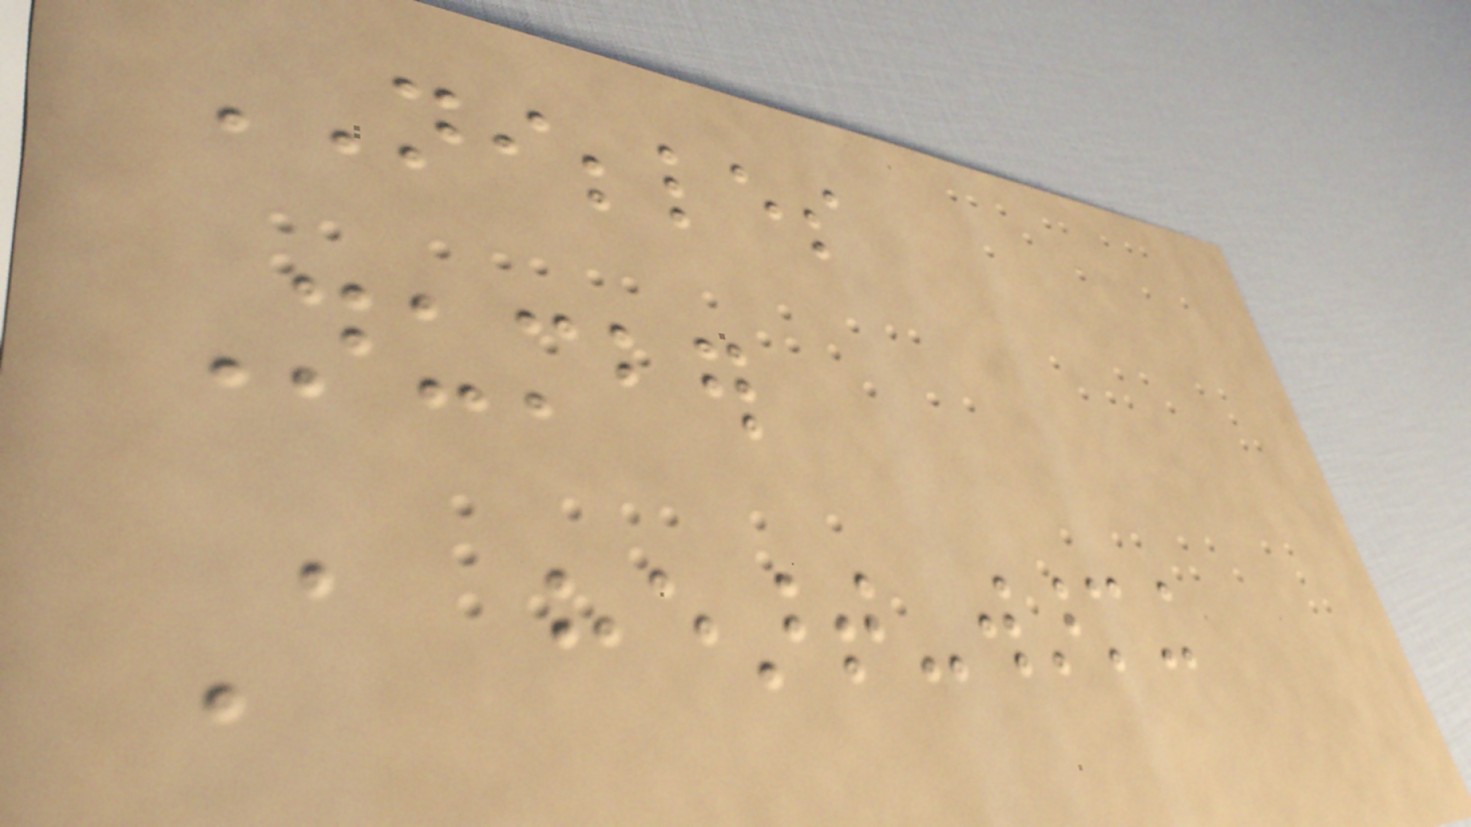NIBBLES
Number
A heart-warming
